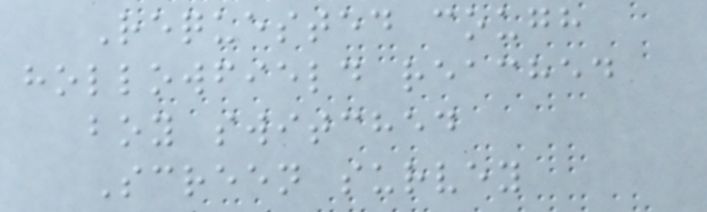Requested cough
hollowfield reached
boy switched
Screen survey
